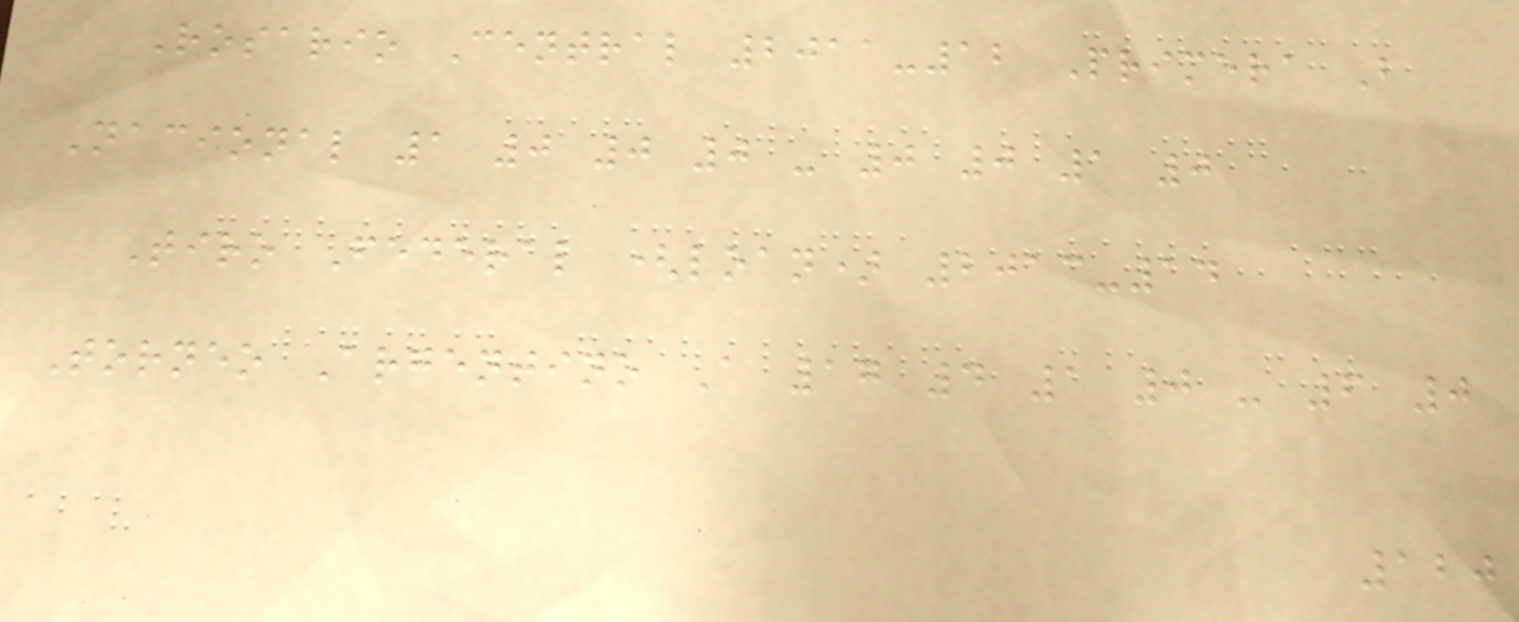Rosario Central 2011-12 Primera B
Nacional 1 0 0 0 - 0 0 1 0
Tiro Federal (loan) 2013-14
Torneo Argentino A 17 4 1 0 - 6 0
120
